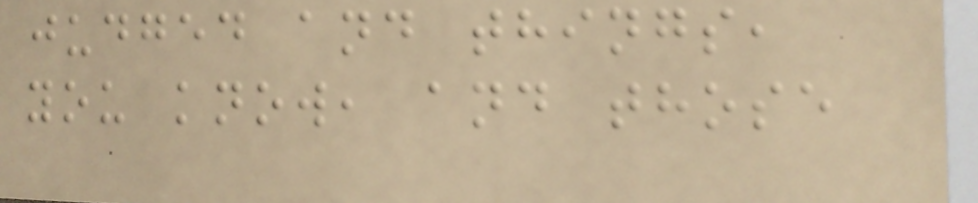judged and things,
you know, and those
